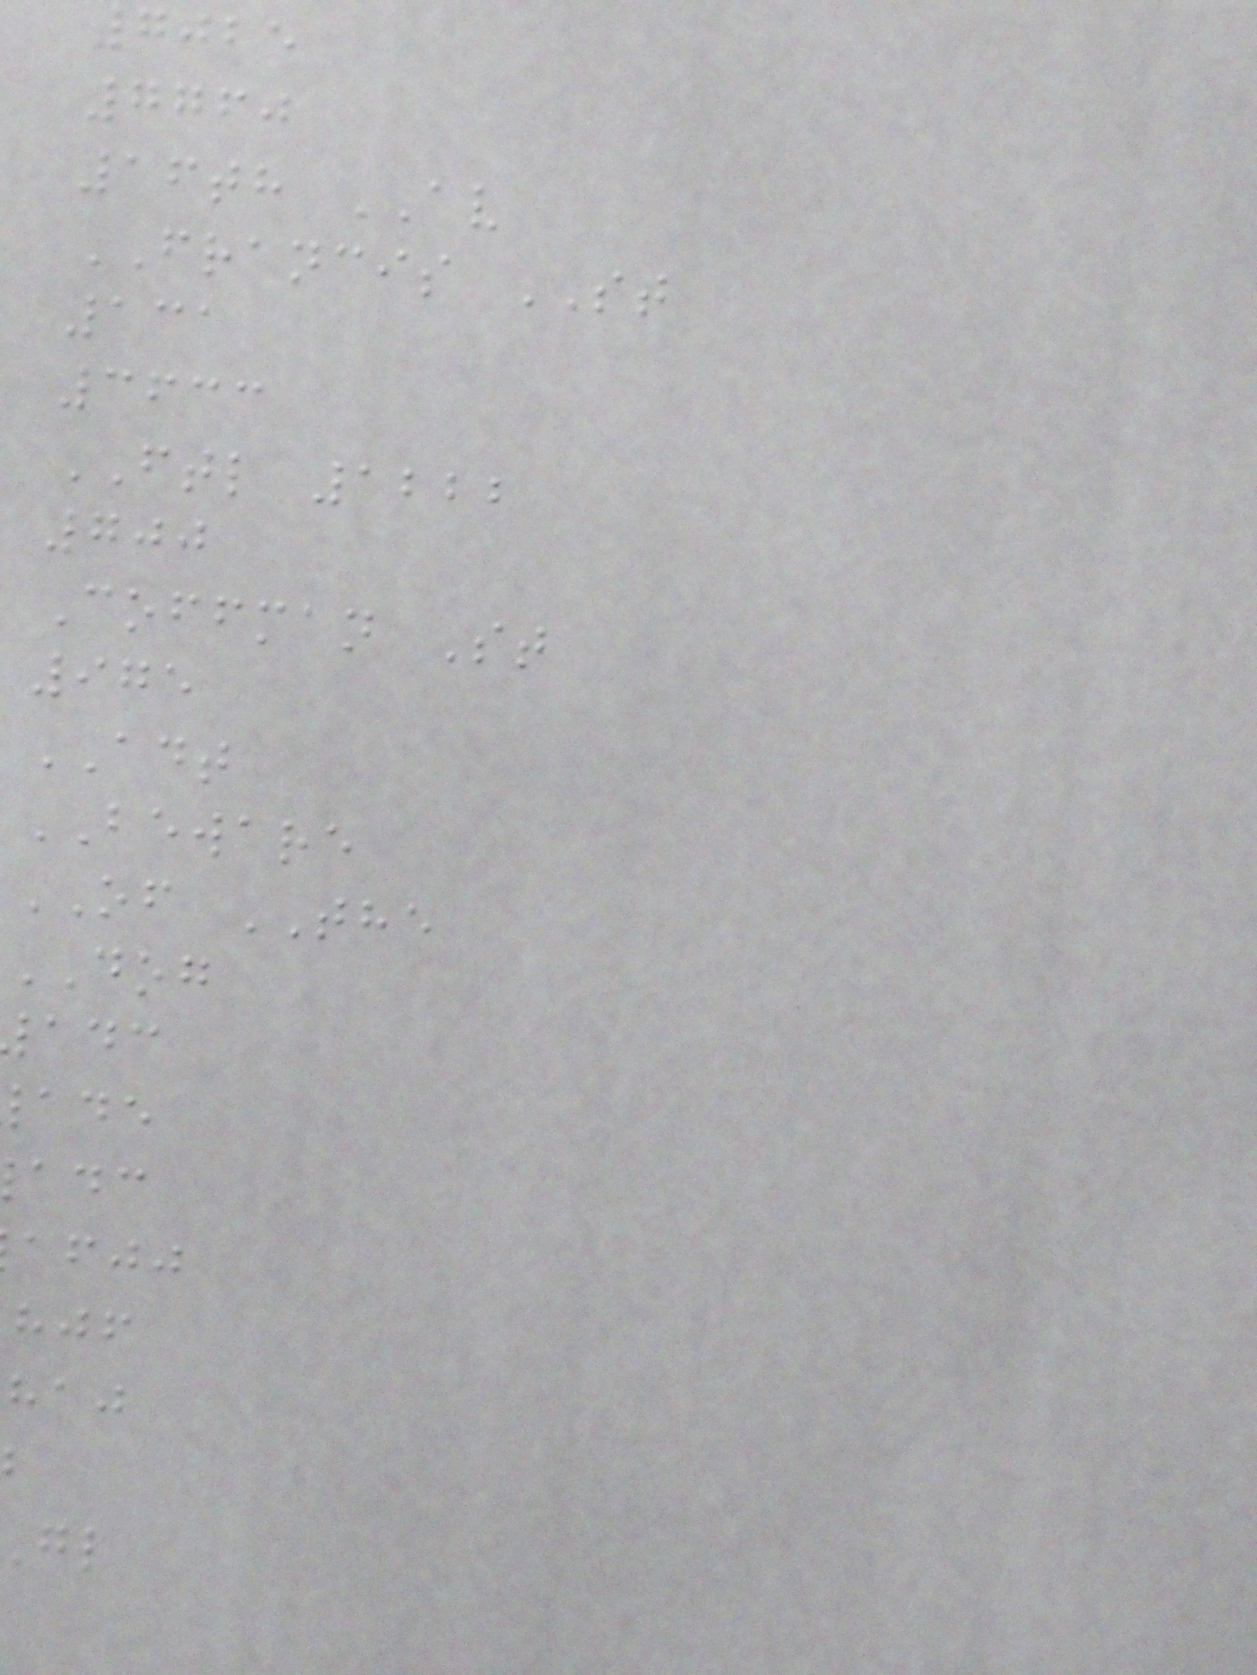7025
7760
16th AV
FRANCIS ST
131
3633
FTL 1222
700
Coffman St
975
ADT
BEWARE
OF THE
DOG
afjj
